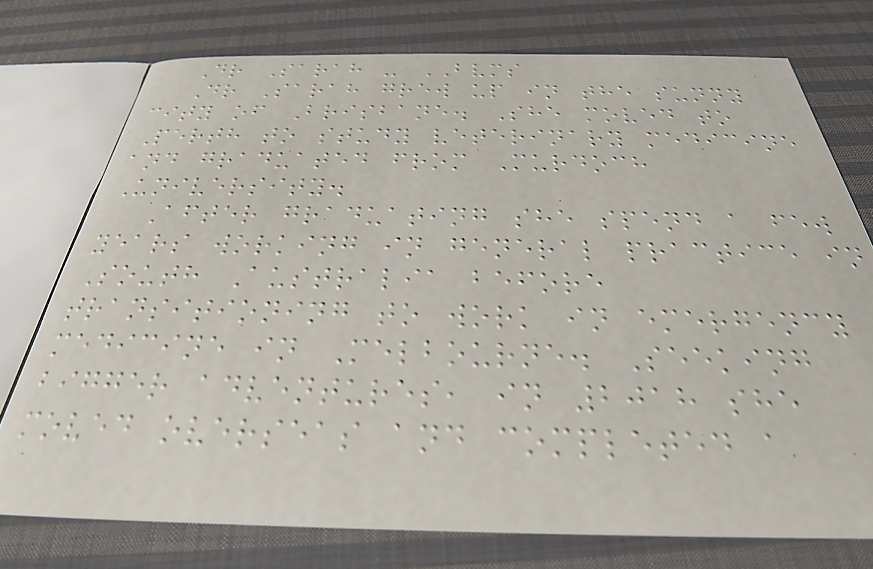Dr Sarah - BVMS
Dr Sarah grew up in the sunny
city of Brisbane. She moved to
Perth to study veterinary medicine
and graduated from Murdoch
University.
After graduating she spend a few
years working in general practice in
South Australia before
transitioning to work in emergency
medicine in Melbourne. Seeking
bigger adventures, in 2018 she
moved overseas and completed a
